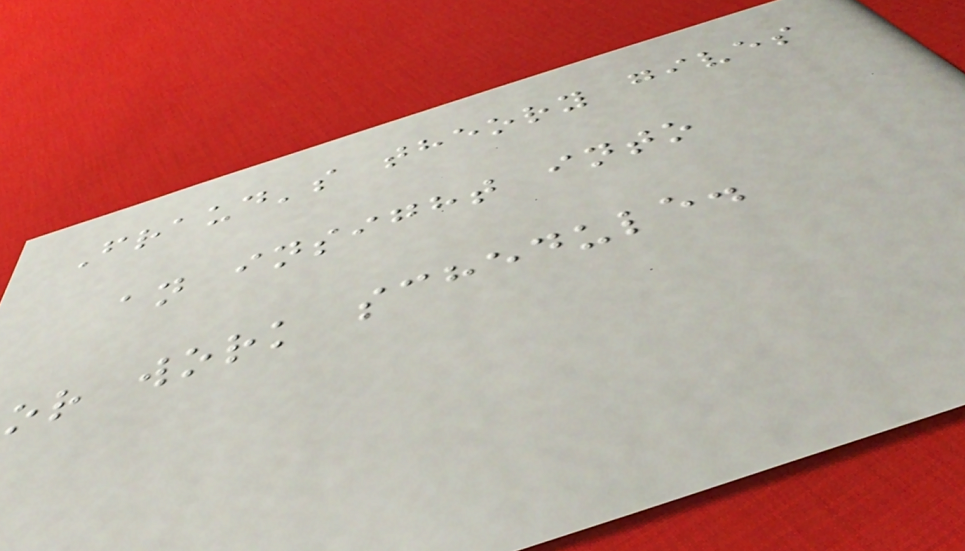Fraud's theory gives
an insight into
or work schedule.
